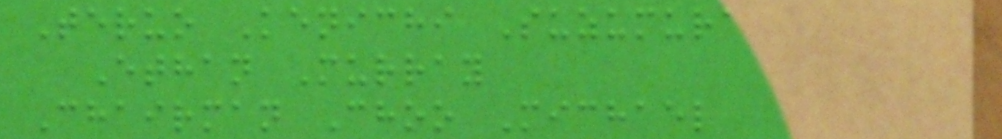Teruo Kenichi Suzumura
Ethan Murray
Chairman Choo Michael
